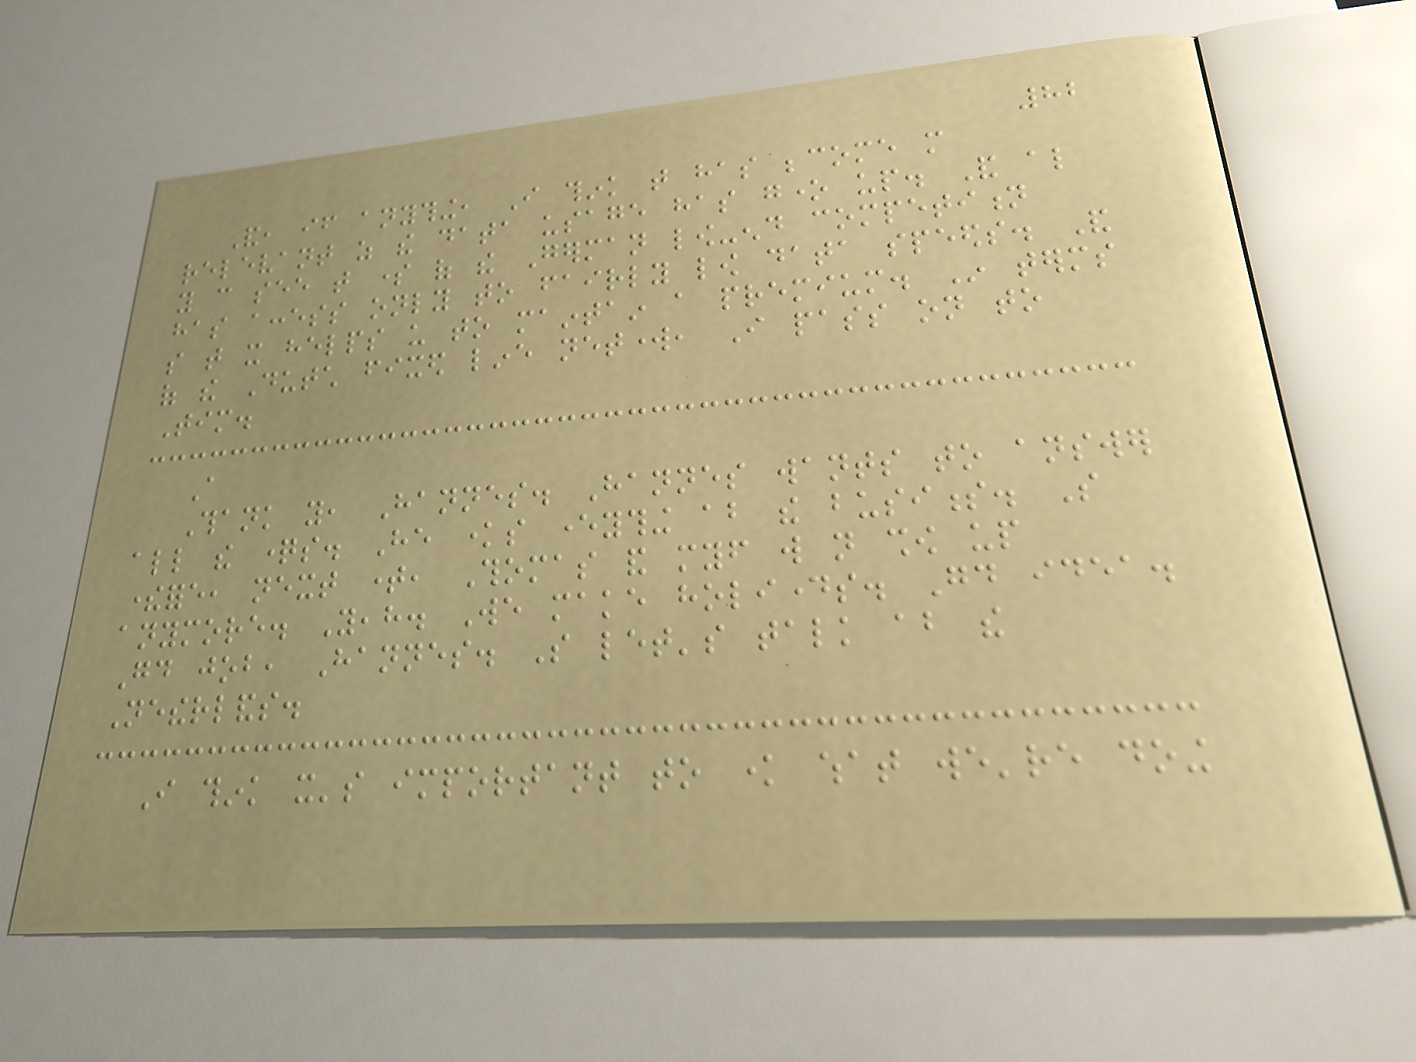82
And, if anything, I think that has become more
relevant as the data usage has gone up. And also
you can see that some of the German low-end competition
has access only to fairly low data speeds. And
so that it helps us to maintain a premium. In terms
of the Dutch fixed line network, I pass on to
Tim.
A
Thank you, Hannes. Hannes wants to answer
all the questions. He knows everything about the business. So
therefore, next time, Thomas and myself will not show up
anymore. Yeah. We make holidays. Good idea.
Good job, Hannes. So let's talk about the
Netherlands.
I think it's important to know what we're doing
